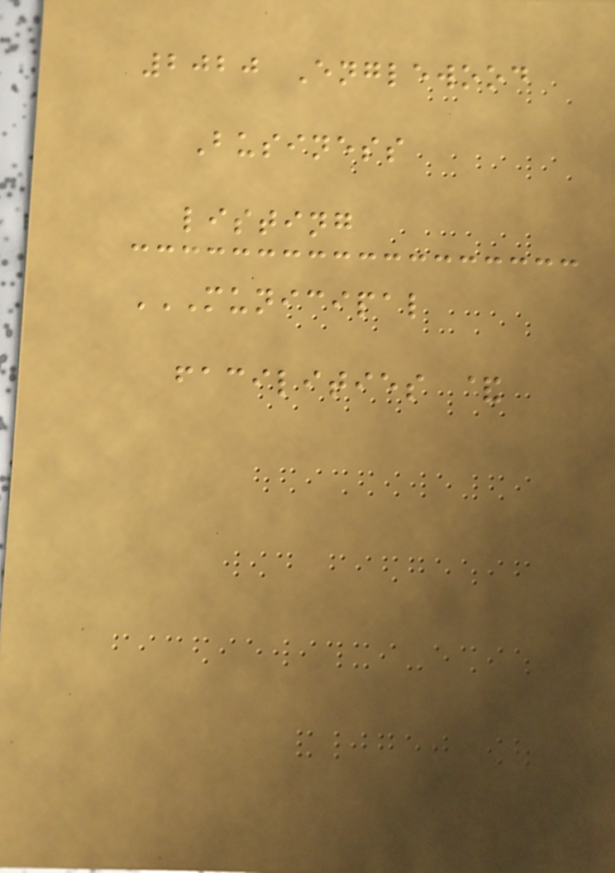2020 Englewood
Business
listing
MUNICIPAL
FACILITIES &
